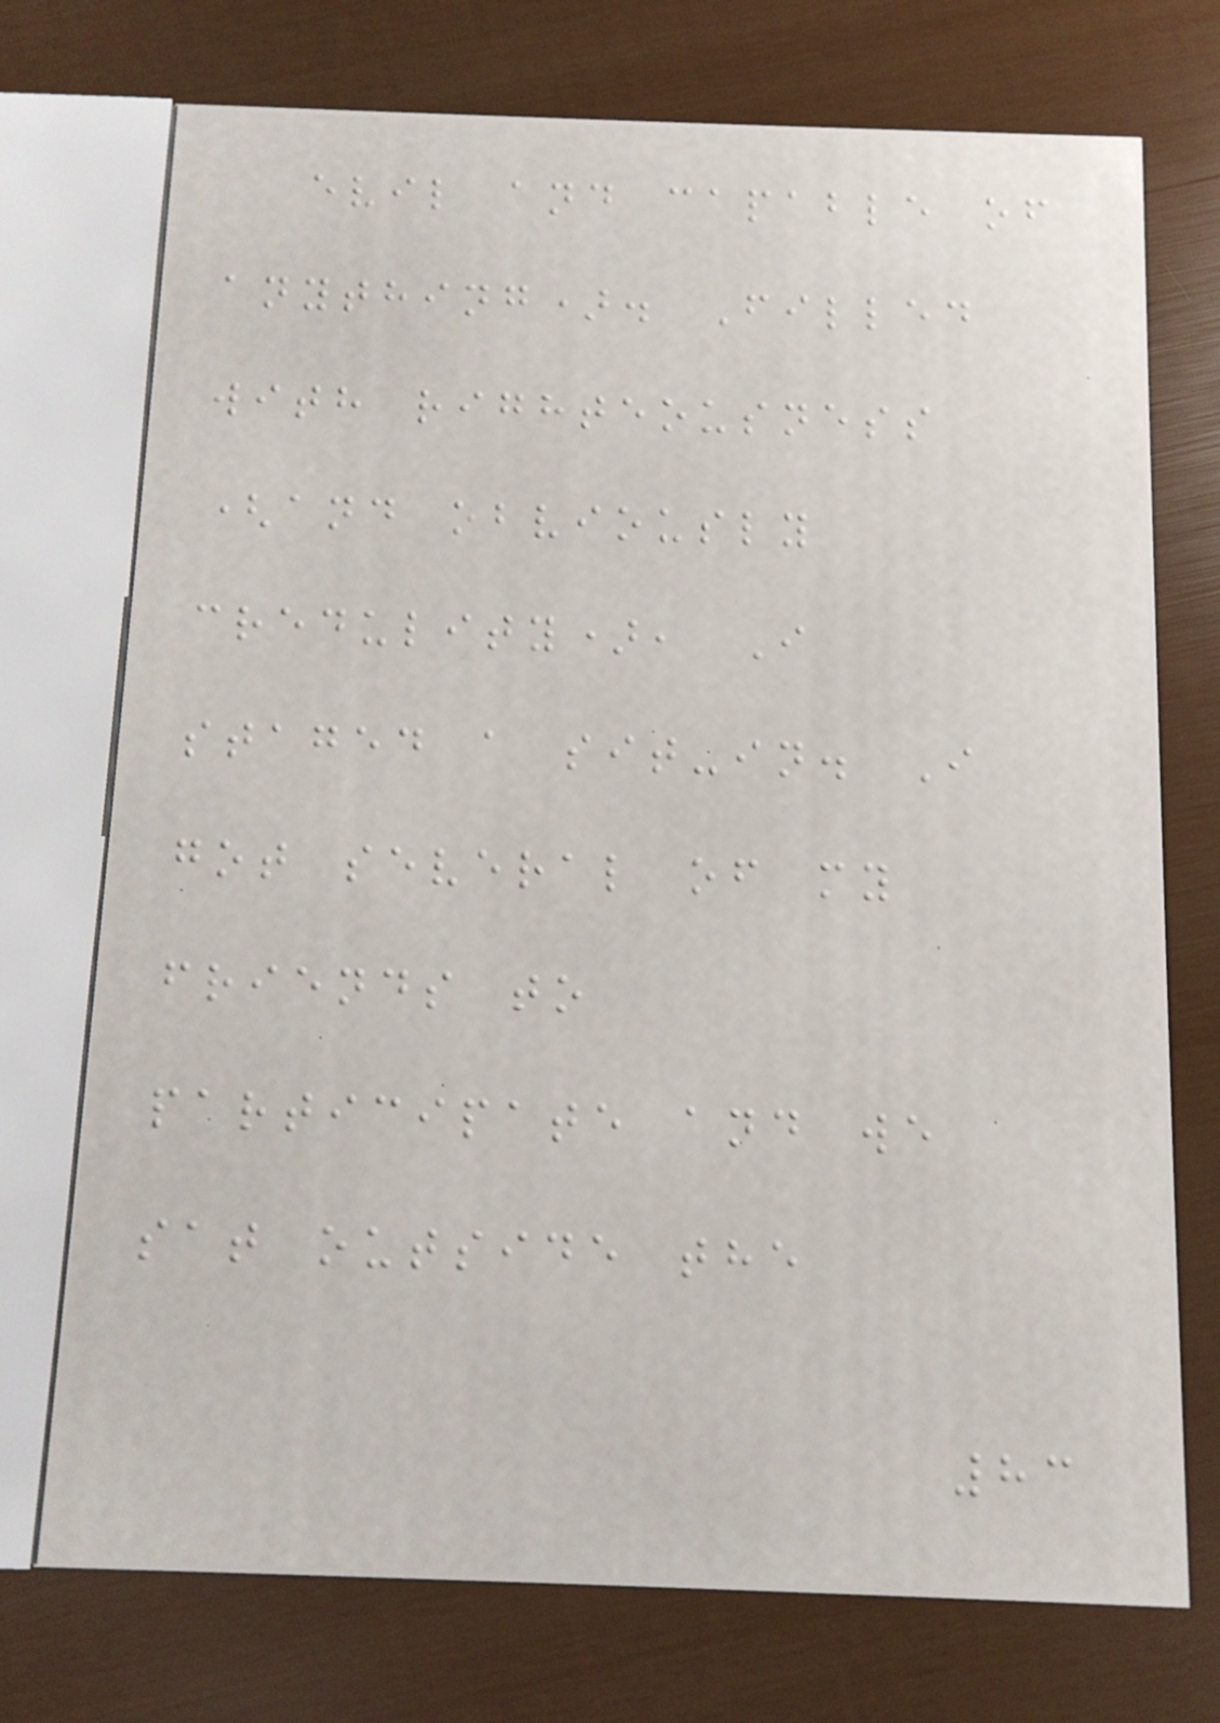evil and capable of
anything). Filled
with righteousness
(and obviously
credulity), I
staged a sit-in. I
got several of my
friends to
participate and we
sat outside the
83
